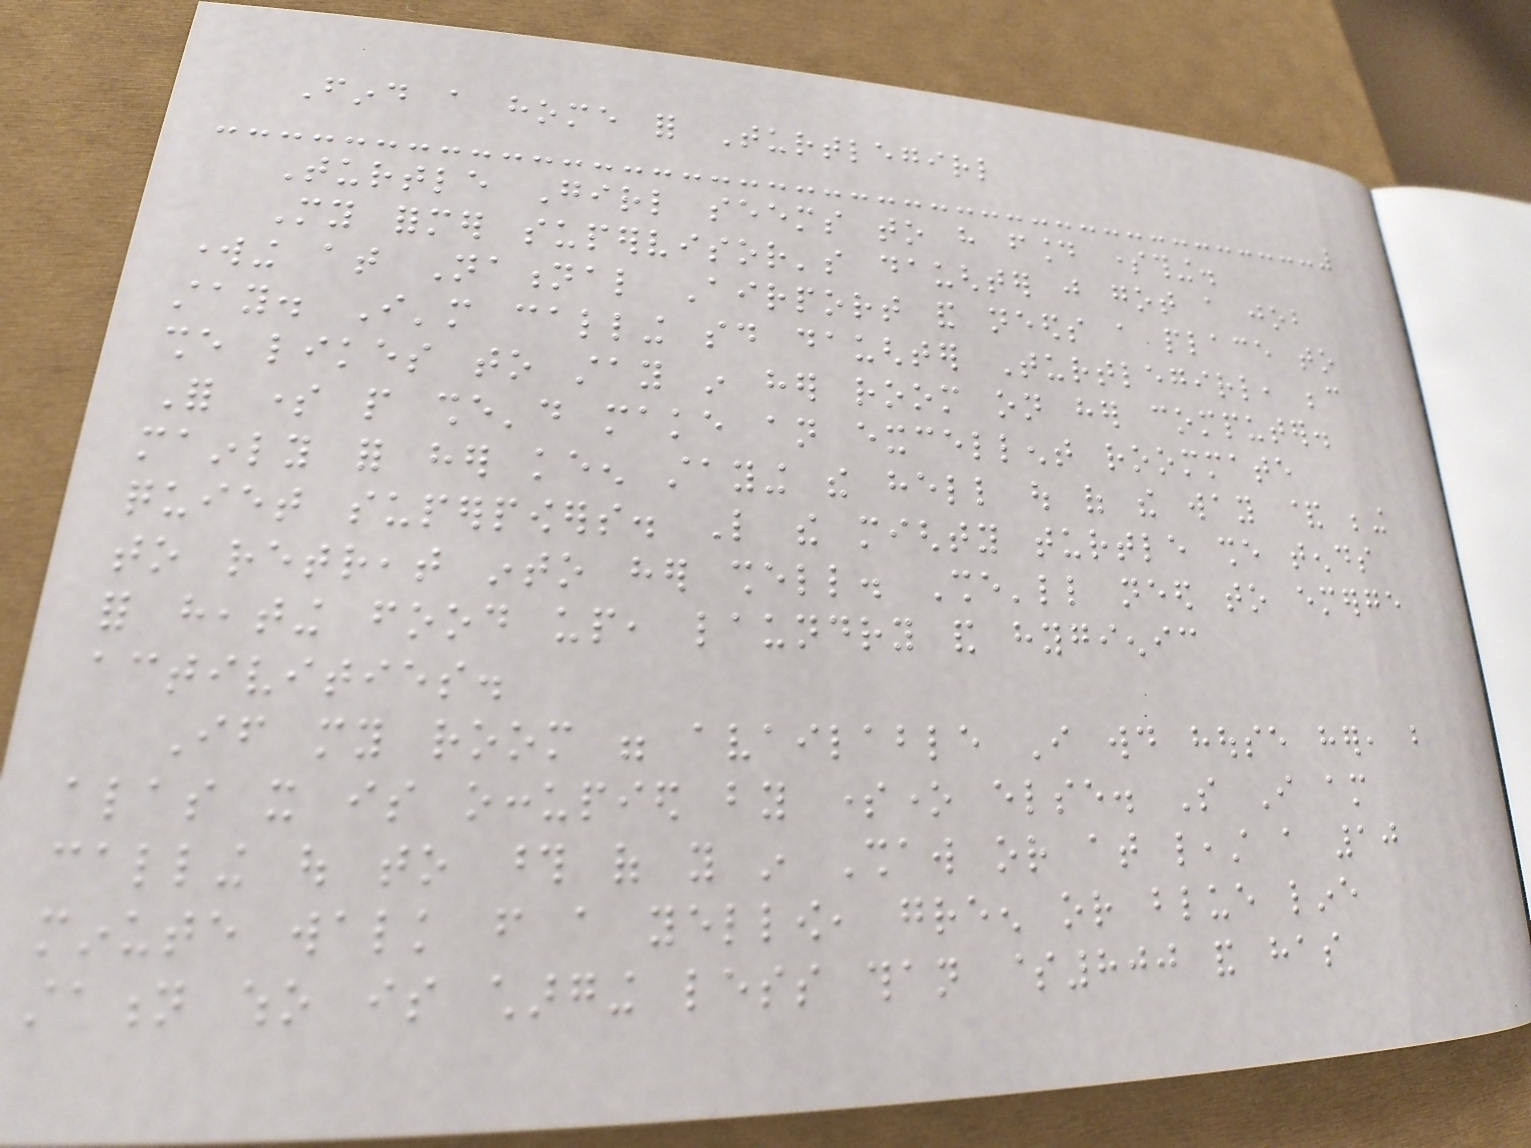Find a home for Turtlegirl
Turtle Girl seems to have found something.
My former supervisor's daughter just got a job
working at National Airport and needs a place to
stay. I'm calling said daughter Turtlegirl, because
she likes to stay in her room on her computer.
For some people she'd make an excellent roommate
mainly for her keen staying the hell out of the way & being
quiet superpowers. Like the mighty turtle she tends
to retreat into her shell. She'll need to emerge
for heating food up, laundry and hygienic
activities.
If my room were available I would house her, but
alas it is occupied by someone else. So I am
calling out to those of you in Shaw or at least a 10
minute walk from a yellow, green or blue line
station who is charging less than $800 and has
